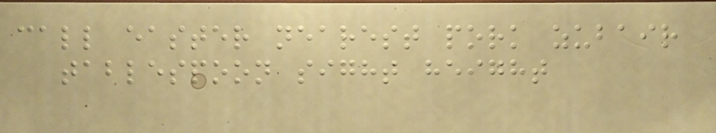call easter nearest pork zubair
tablespoon sight height
